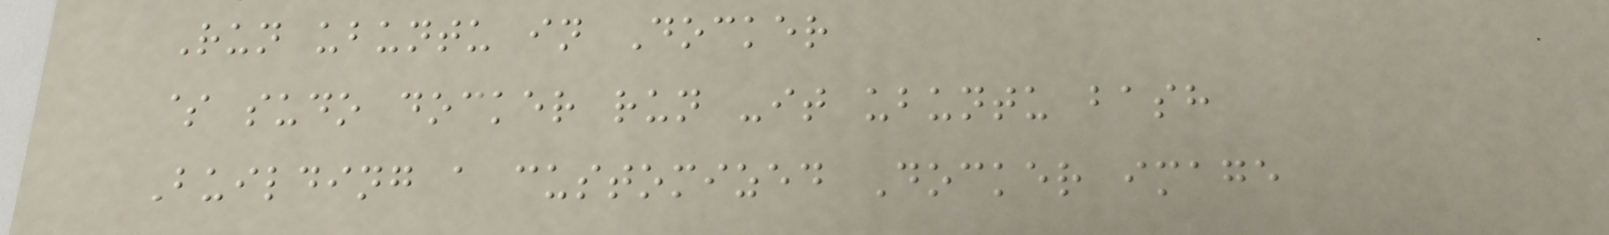Run ubuntu in Docker
$ sudo docker run -it ubuntu bash
Building a customized Docker image
